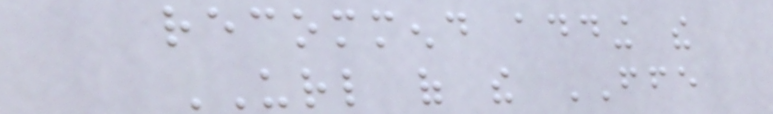recommend adding the
URL of the FFE
